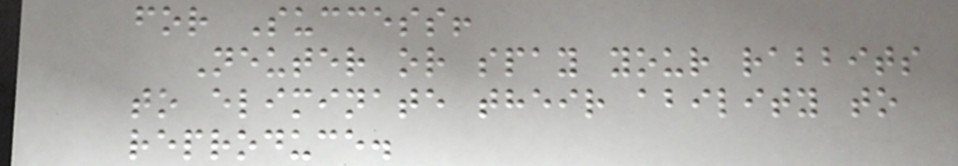for Success!
Neuter or spay your rabbits
to eliminate their ability to
reproduce.
